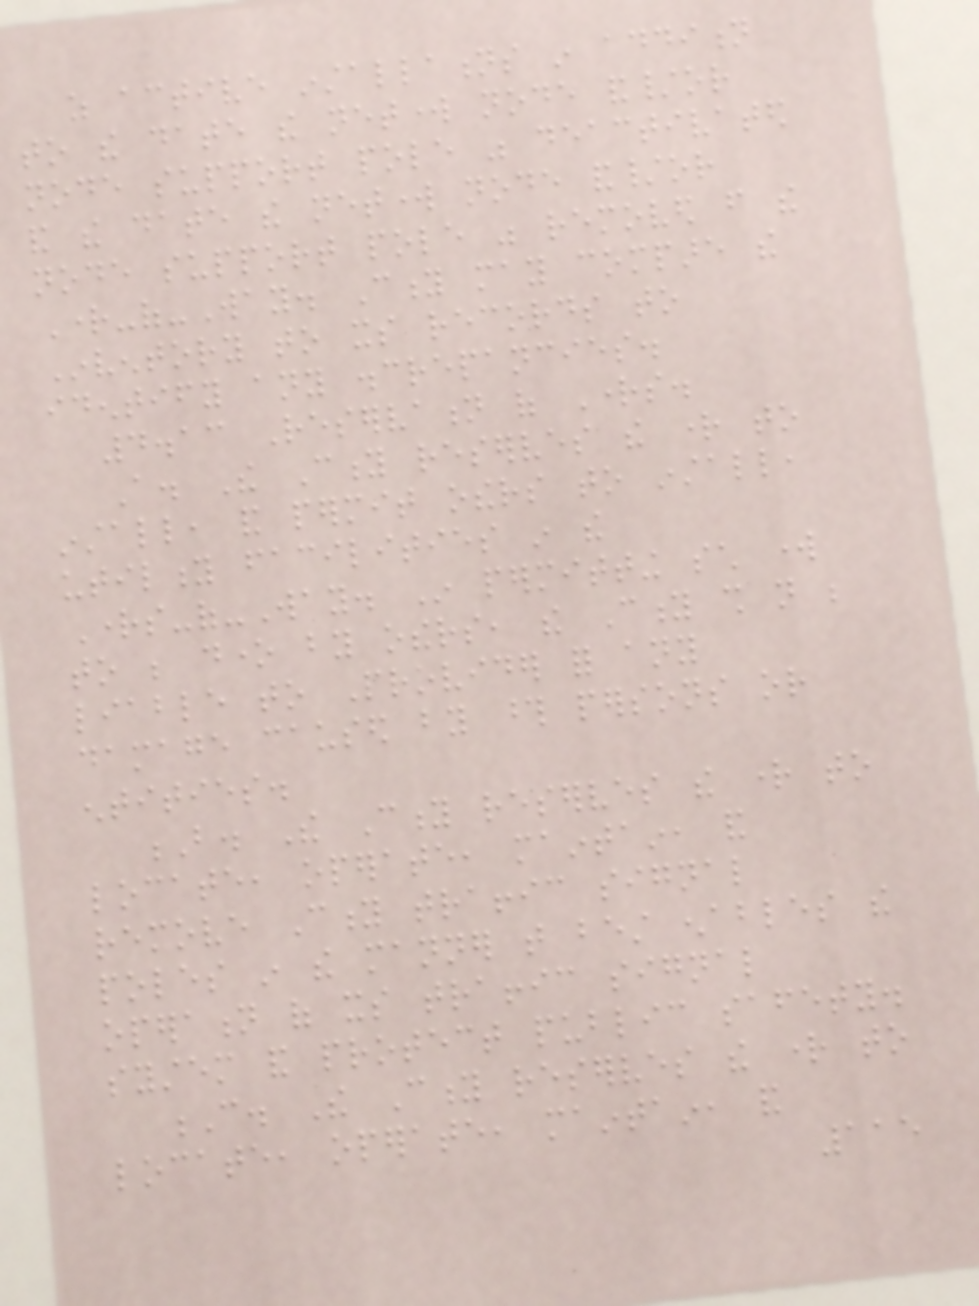as active installations in addition
to the date the network node and/or
node support pole was deactivated
and the date the network node and/or
node support pole was removed from the
Right-of-Way. City may compare the
Inventory to its records to
identify any discrepancies.
4.13 Reservation of Rights.
A. The City reserves the right to
install, and permit others to install,
utility facilities in the
Rights-of-Way. In permitting such work
to be done by others, the City shall not be
liable to Provider for any
damage caused by those persons or
entities.
B. The City reserves the right to
locate, operate, maintain, and
remove City traffic signal
poles in the manner that best enables the
operation of its traffic signal
system and protect public safety.
C. The City reserves the right to
locate, operate, maintain, and
115
